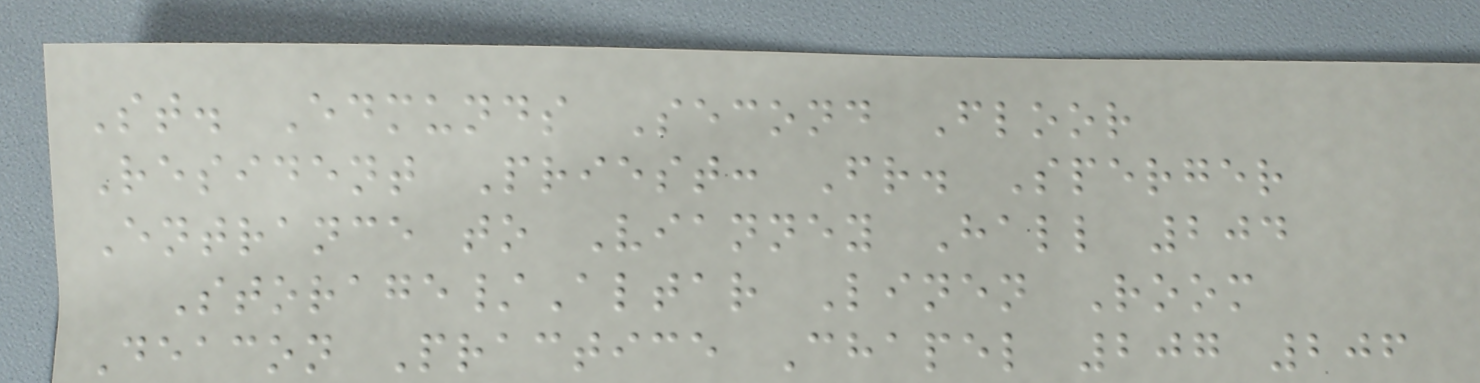St. Edmunds Second Floor
Resident Priest: Fr. Sperger
Entrance to Vianney Hall 204
Storage/Altar Linen Room
Deacon Practice Chapel 207 206
